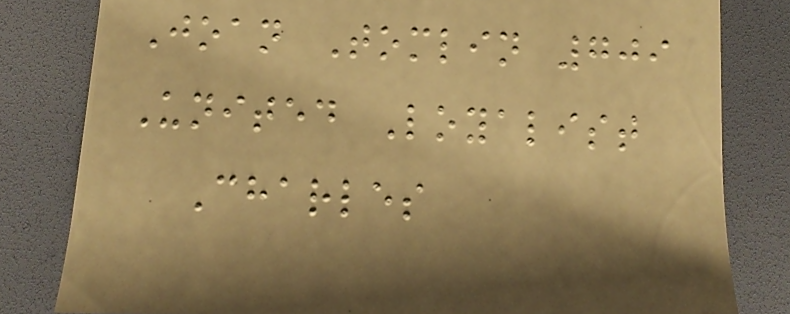Joan Tomlin 709
United Loyalist
Charles
